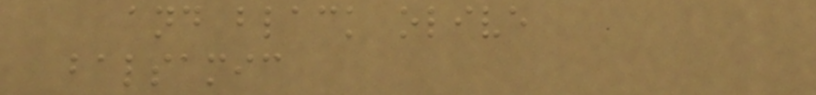and black olive
balsamic
